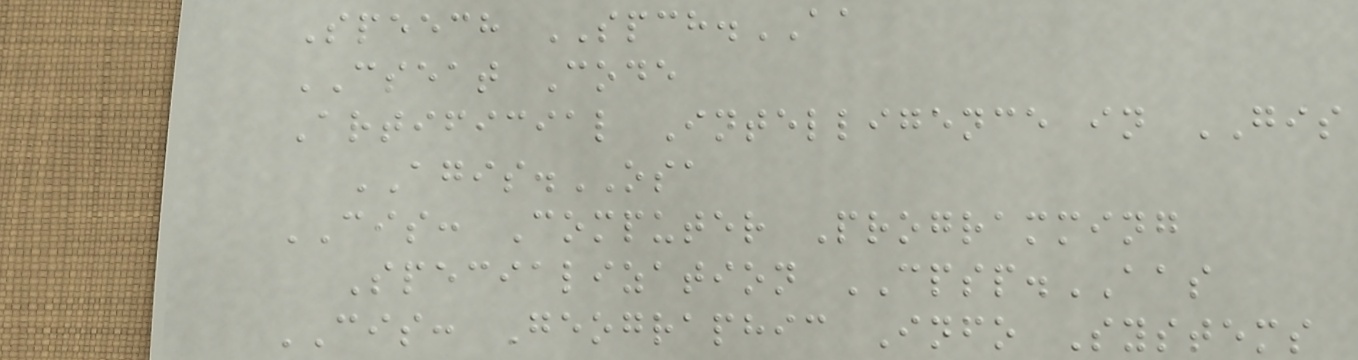Speech SPCH.AA
CSEAT Code
Artificial Intelligence in GIS
AGIS.OSA
CIS: Computer Programming
Specialization CPSP.AAS
CIS: Geographic Info Systems
